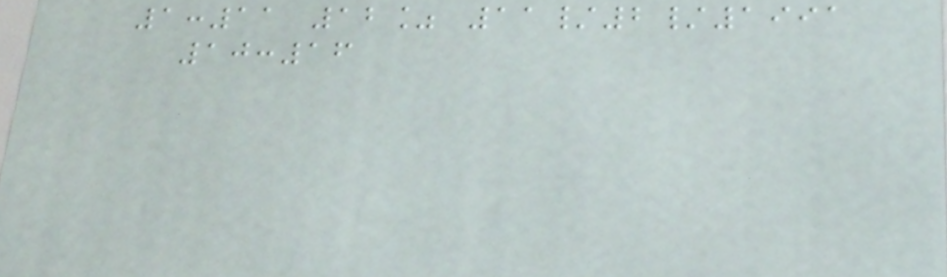1:11 12% 11/2/1991
10:16
